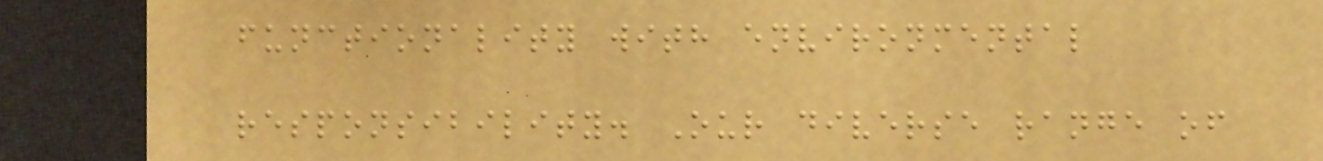functionality with environmental
responsibility. Our diverse range of
